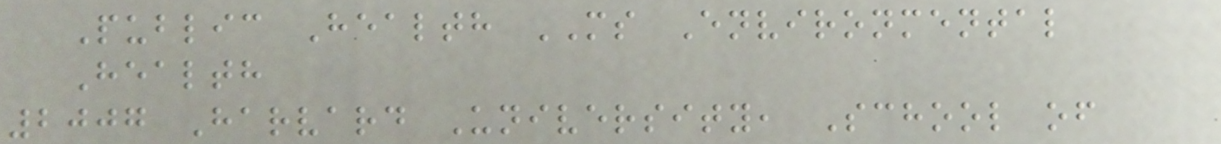Public Health MS Environmental
Health
2007 Harvard University, School of
